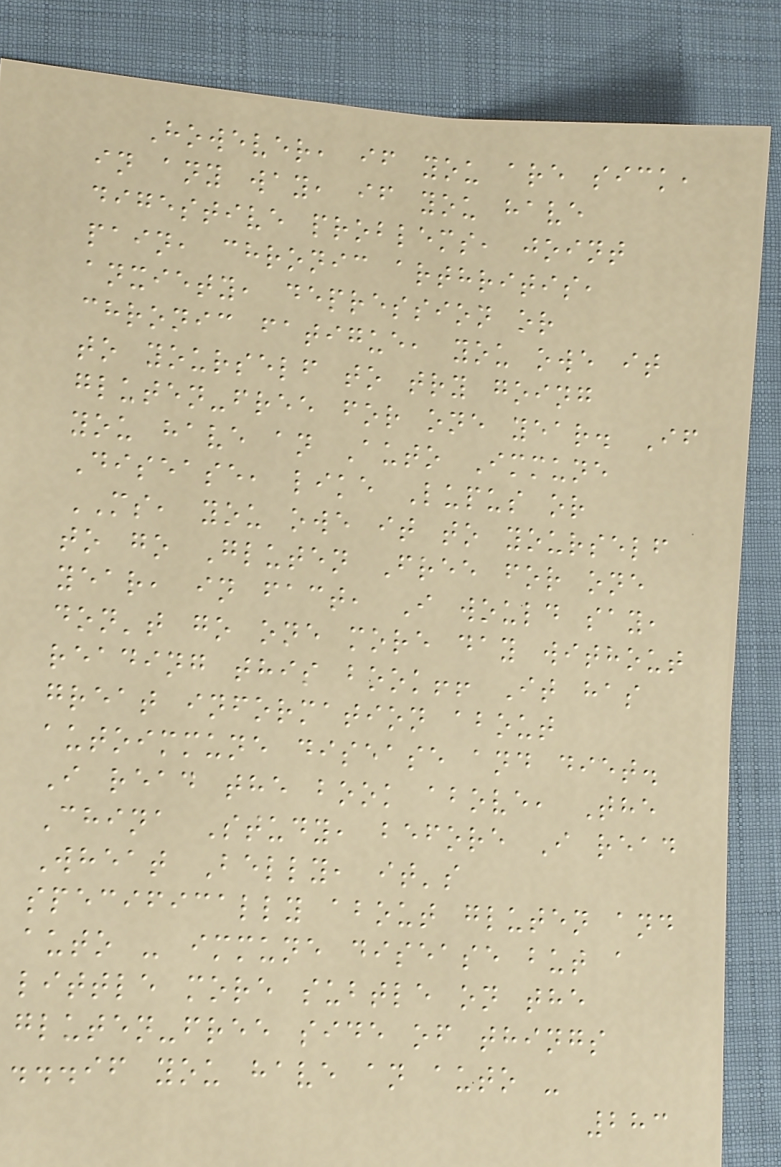However, if you are sick,
in any way, if you have
digestive problems, joint
pain, chronic arthritis,
anxiety, depression or
chronic fatigue, you owe it
to yourself to try going
gluten-free for one year. If
you have an Auto Immune
Disease, like Lupus or
MS, you owe it to yourself
to go Gluten Free for one
year, in fact, I would say,
don't go one more day without
reading this book!! It has
great information about
autoimmune disease and diet.
I read the book above, The
China Study, before I read
Wheat Belly, it's
specifically about gluten and
auto - immune disease but a
little more subtle on the
gluten-free side of things
...if you have an auto -
283
